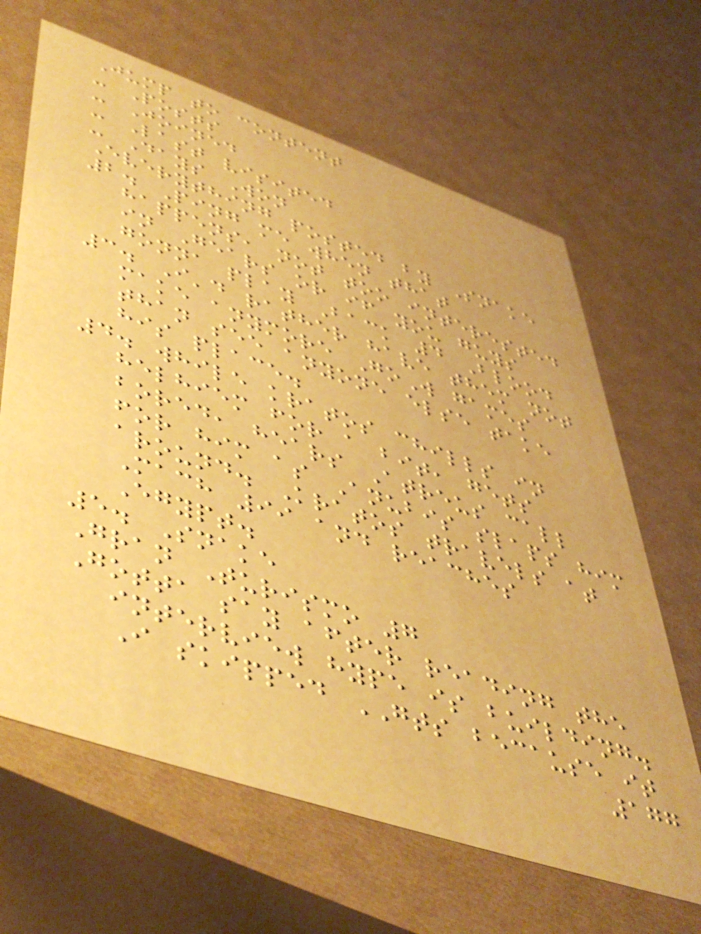Jump to content
- Posts
- Joined
- Last visited
- Days Won
Everything posted by Snake
2. Ping me when that
happens, not too interested
in Gears or if you guys
gonna play Back 4 Blood
3. I'd rather have them not
make anymore GoW games
than see anyone else take
his place.
4. while kratos chills in
helhiem for a bit, gets
bored, hears Atreus call
for him as Anubis slaps him
around. Kratos travels at
Mach 99 and reaches
Egypt.
5. Snake
Gran Turismo 7
Gotta say after reading the
interview hype is building.
I skipped GTS because it
177
